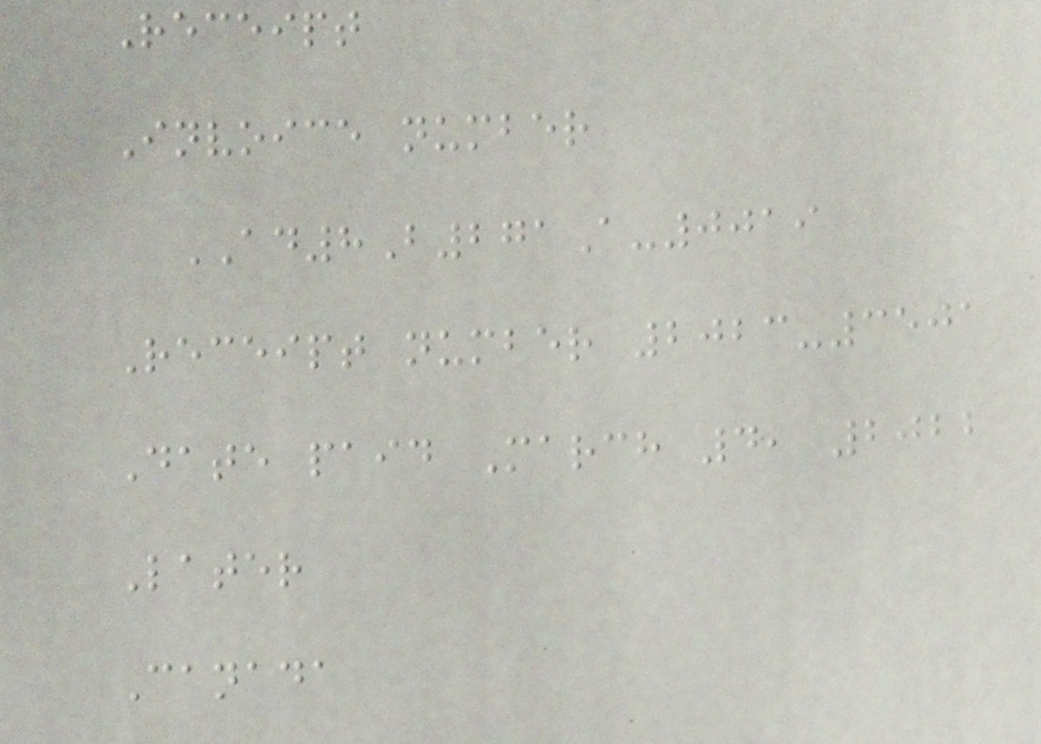Receipt
Invoice number
AD8B271A-0019
Receipt number 2023-3501
Date paid March 4, 2022
Later
Canada
